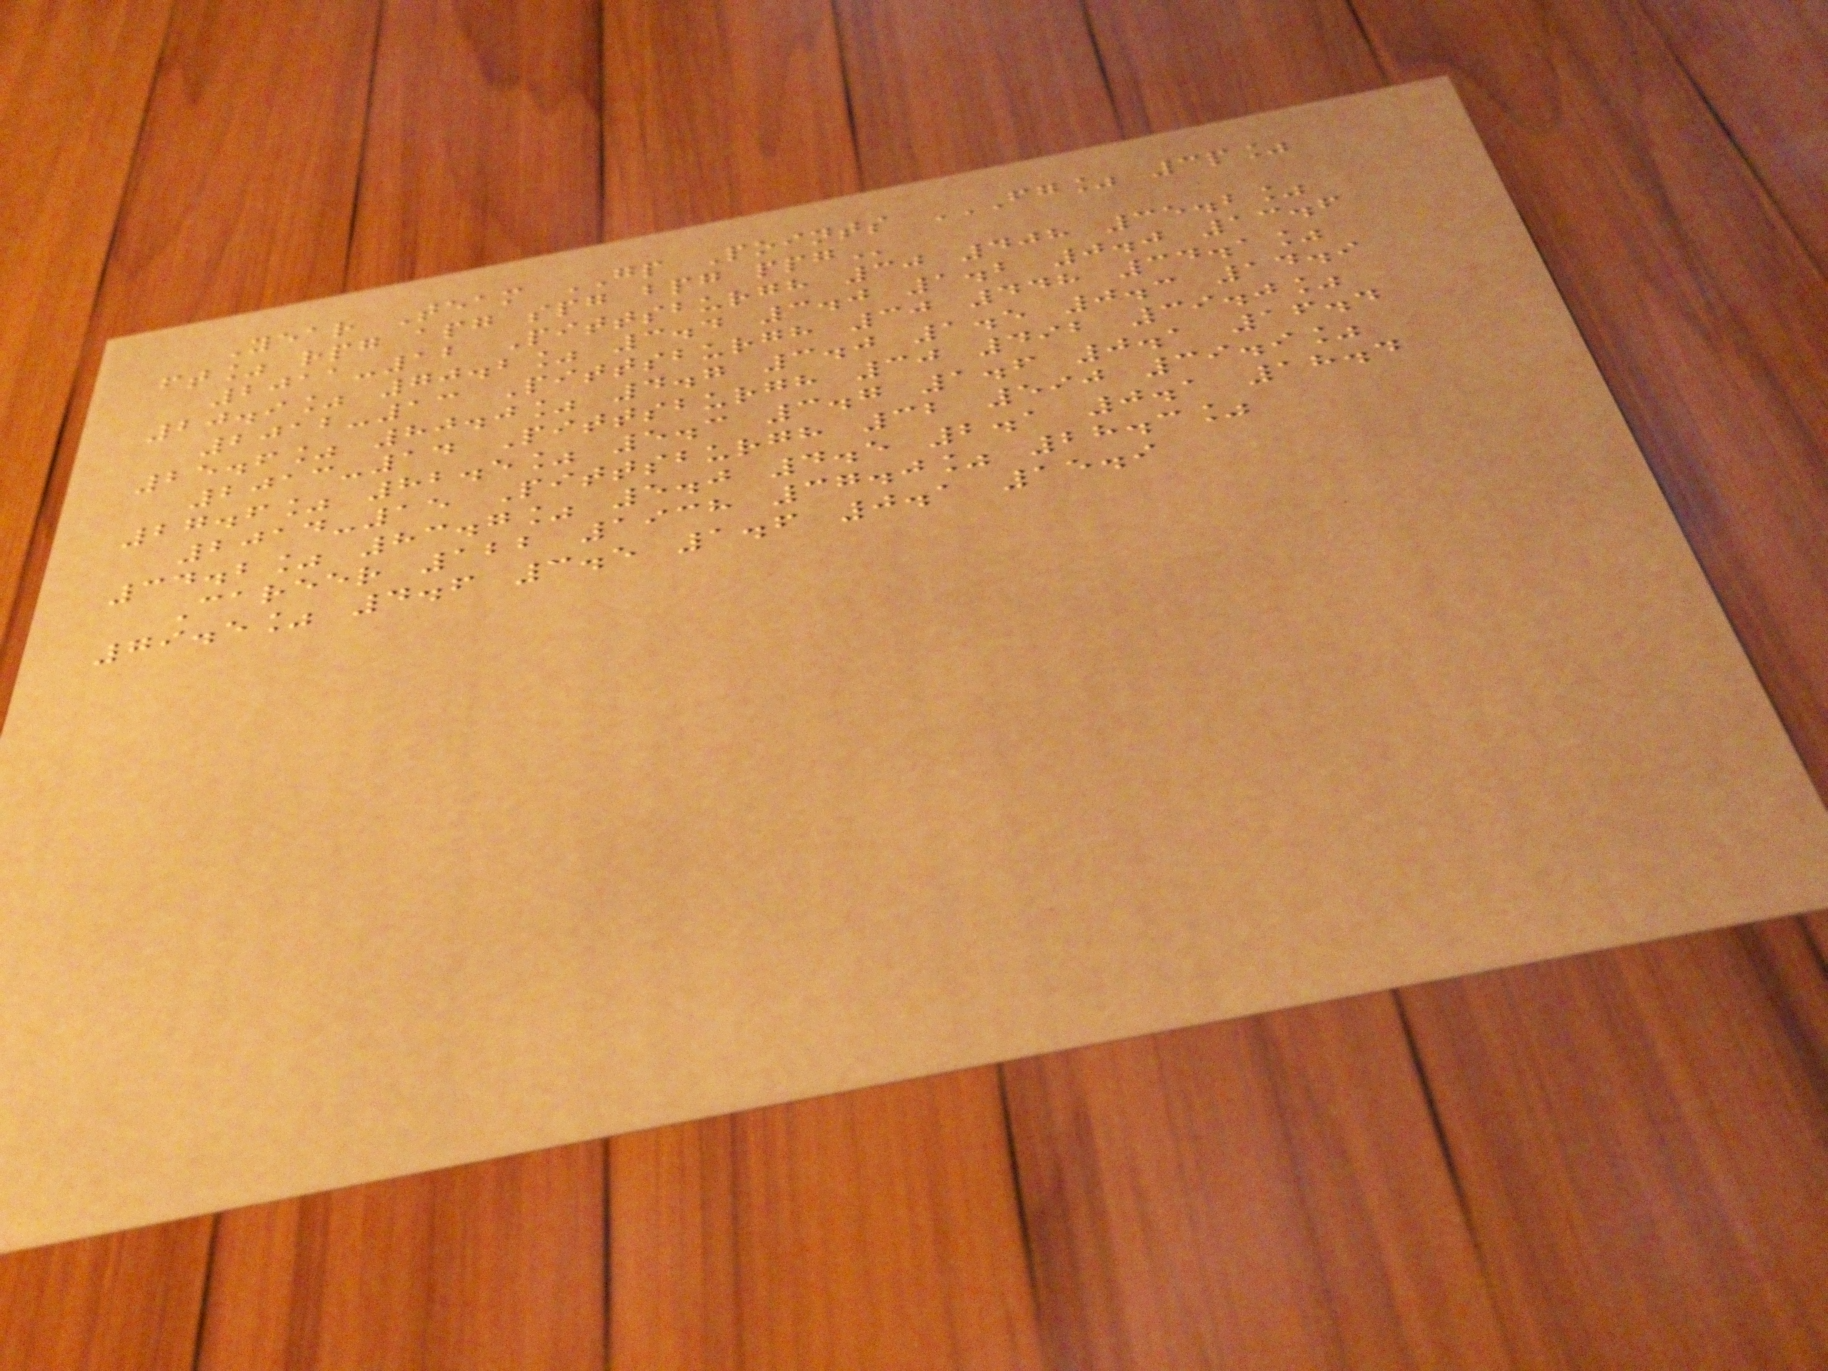Year Team GP Points FG% 3P%
FT% RPG APG SPG BPG PPG
2011-12 Pittsburgh 30 408 35.2%
20.9% 70.2% 3.4 3.0 1.2 0.0 13.6
2012-13 Pittsburgh 30 448 34.1%
25.6% 80.0% 4.7 3.0 1.5 0.3 14.9
2013-14 Pittsburgh 30 492 39.0%
27.6% 82.5% 5.3 3.7 1.6 0.1 16.4
2014-15 Pittsburgh 32 590 39.9%
34.2% 83.7% 5.0 4.5 2.1 0.1 18.4
Career 122 1938 37.0% 28.3%
79.5% 4.6 3.5 1.6 0.1 15.9
